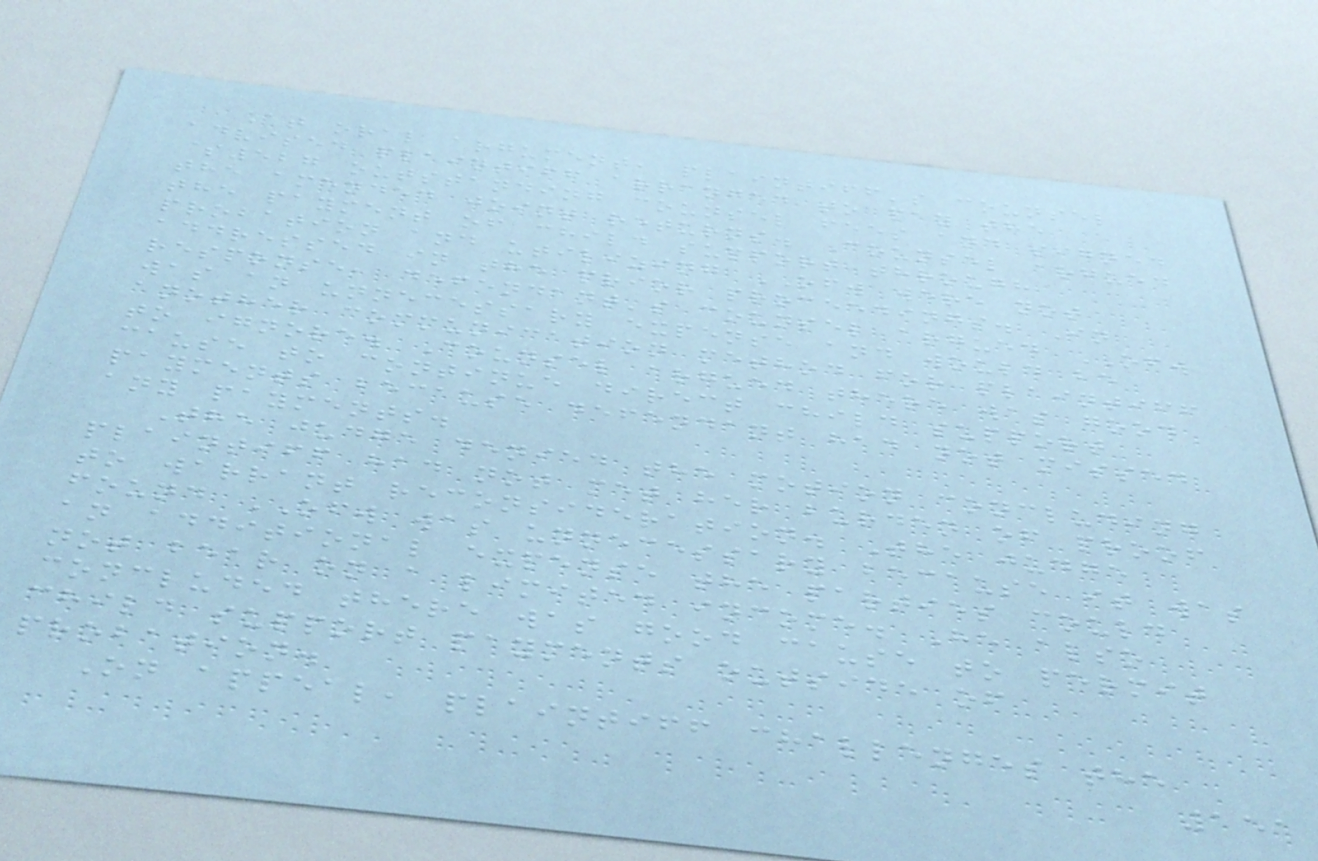At oral argument, plaintiff's counsel
advised plaintiff arranged to pay the
$527 outstanding counsel fees and signed
the amended joint returns. Counsel argued
the payment of child support through
probation and utilizing OFW were not
addressed in the prior proceedings. In
response, defendant's counsel argued OFW
was an unnecessary expense and would be
another communication method for plaintiff
to ignore. Counsel argued there was good
cause to continue direct child support
payments because defendant had not missed
any payments.
The judge denied the motion concluding
plaintiff had not met her burden of proof
to warrant reconsideration. The judge
found OFW was unnecessary because it was
an additional expense the parties could
not bear on a limited income. He also
concluded there was good cause to permit
child support payments outside of
probation.
On appeal, plaintiff challenges the
151
